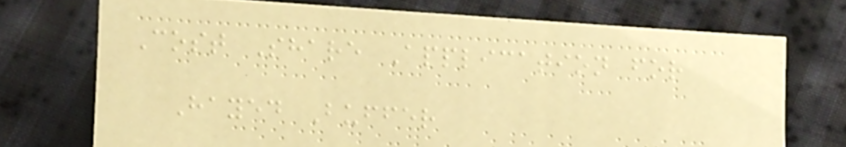Cost Share Application for
Hayed Buffer
